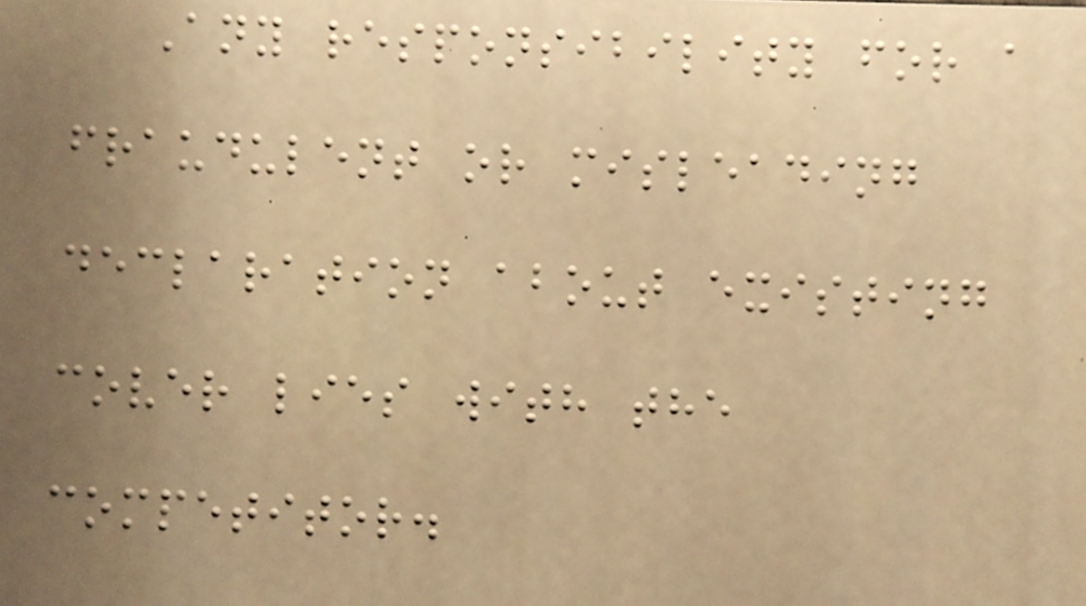Any responsibility for a
fraudulent or misleading
declaration about existing
cover lies with the
competitor.
